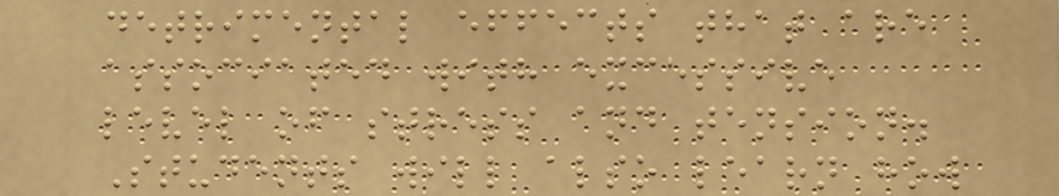detrimental effects that are
associated with excessive
level of stress and tension.
Students will also learn how
